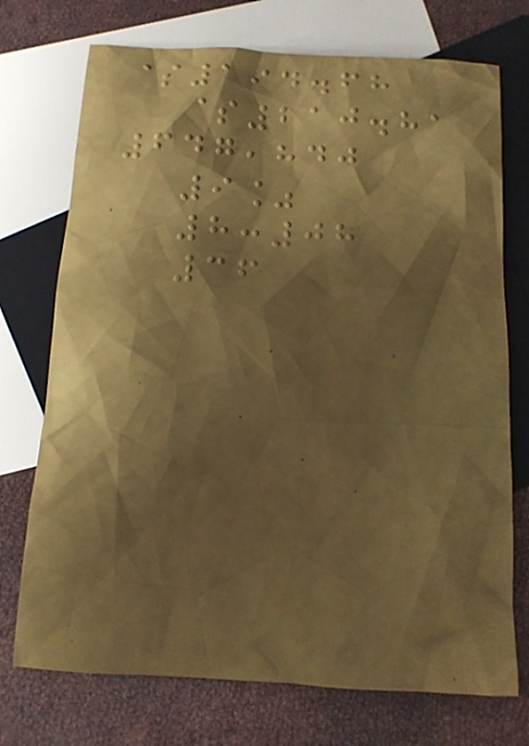$194.68
$210.81
647,840
9%
8:08
36
